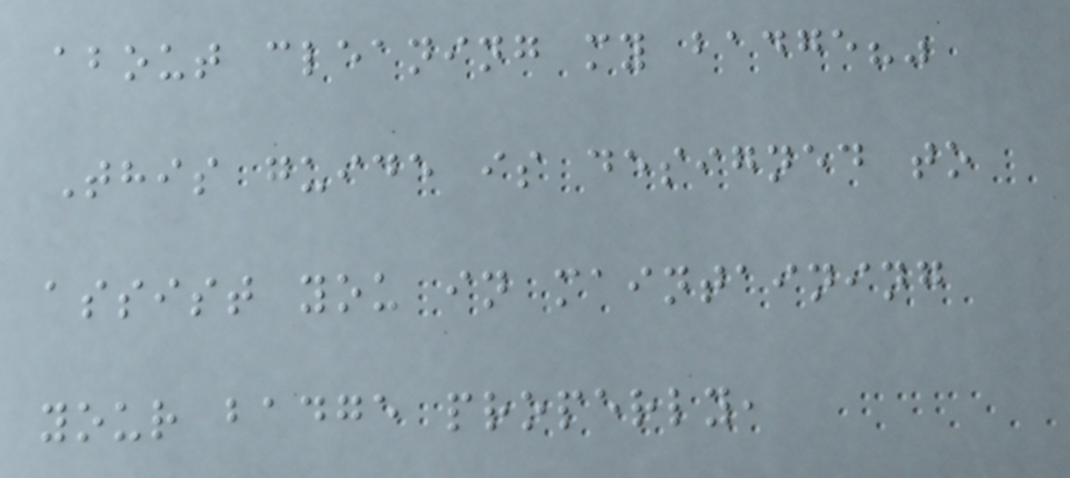about cleaning my badge?"
This guide is designed to
assist you in maintaining
your badge properly,
